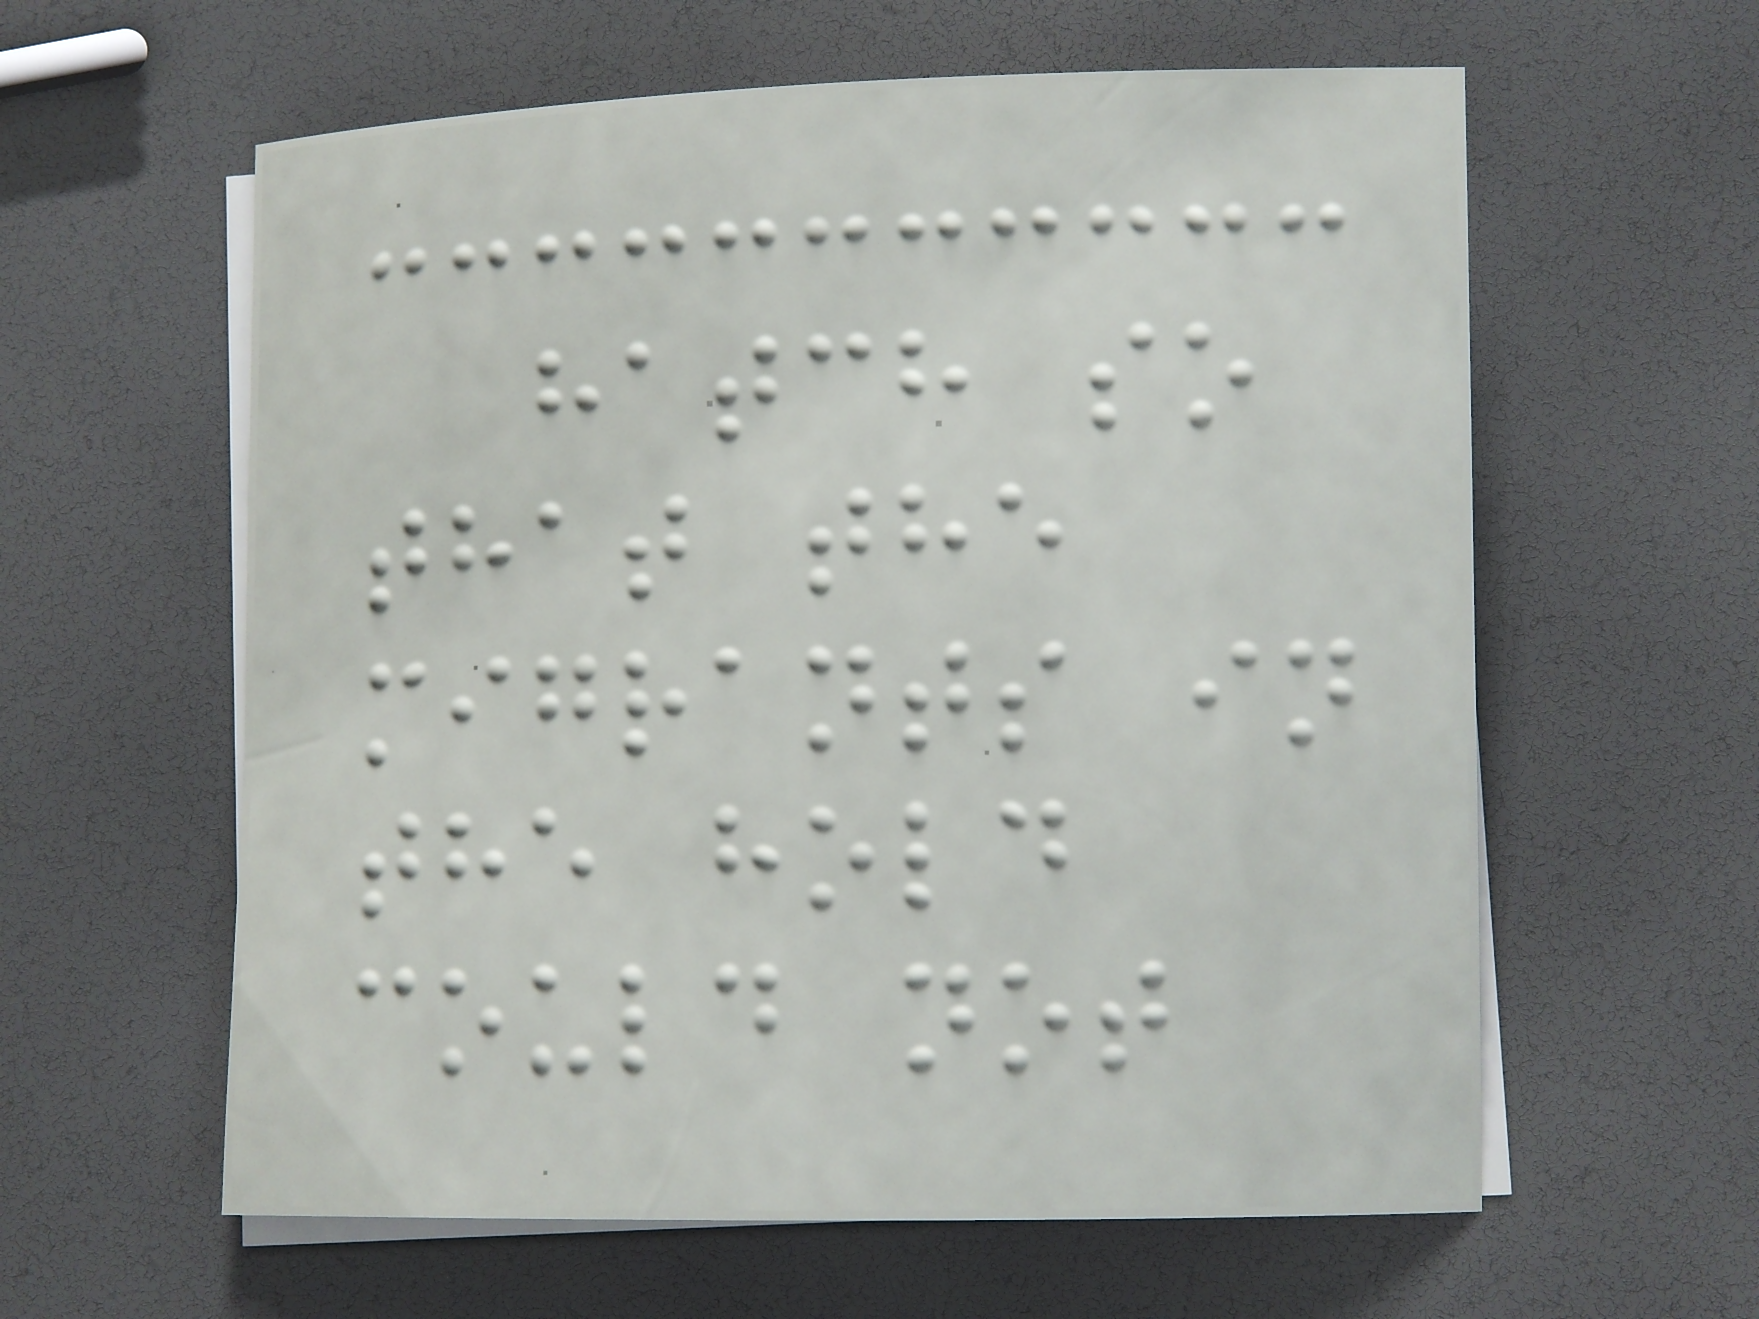hatch so
that the
migrants in
the hold
could not
